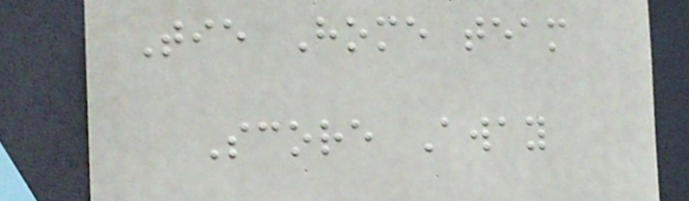Tie Home team
Score Away
